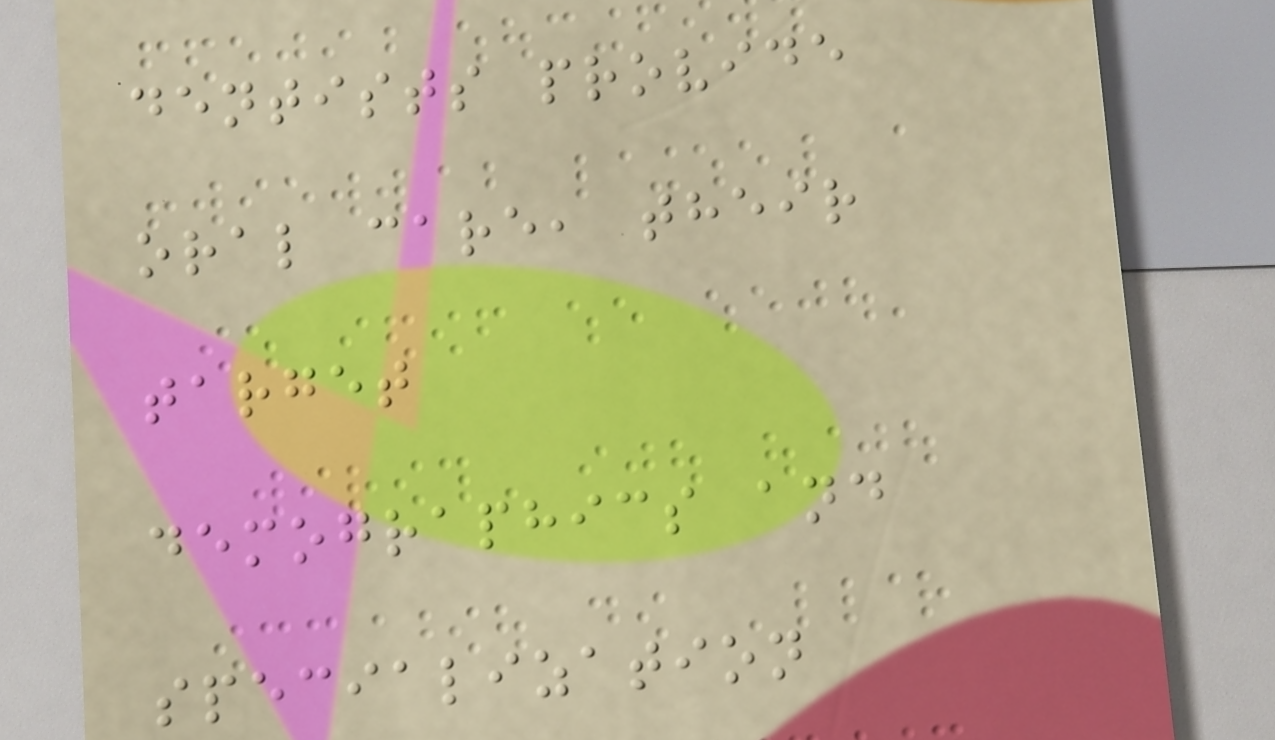dentists provide
oral care, their
target
demographics and
specialization
